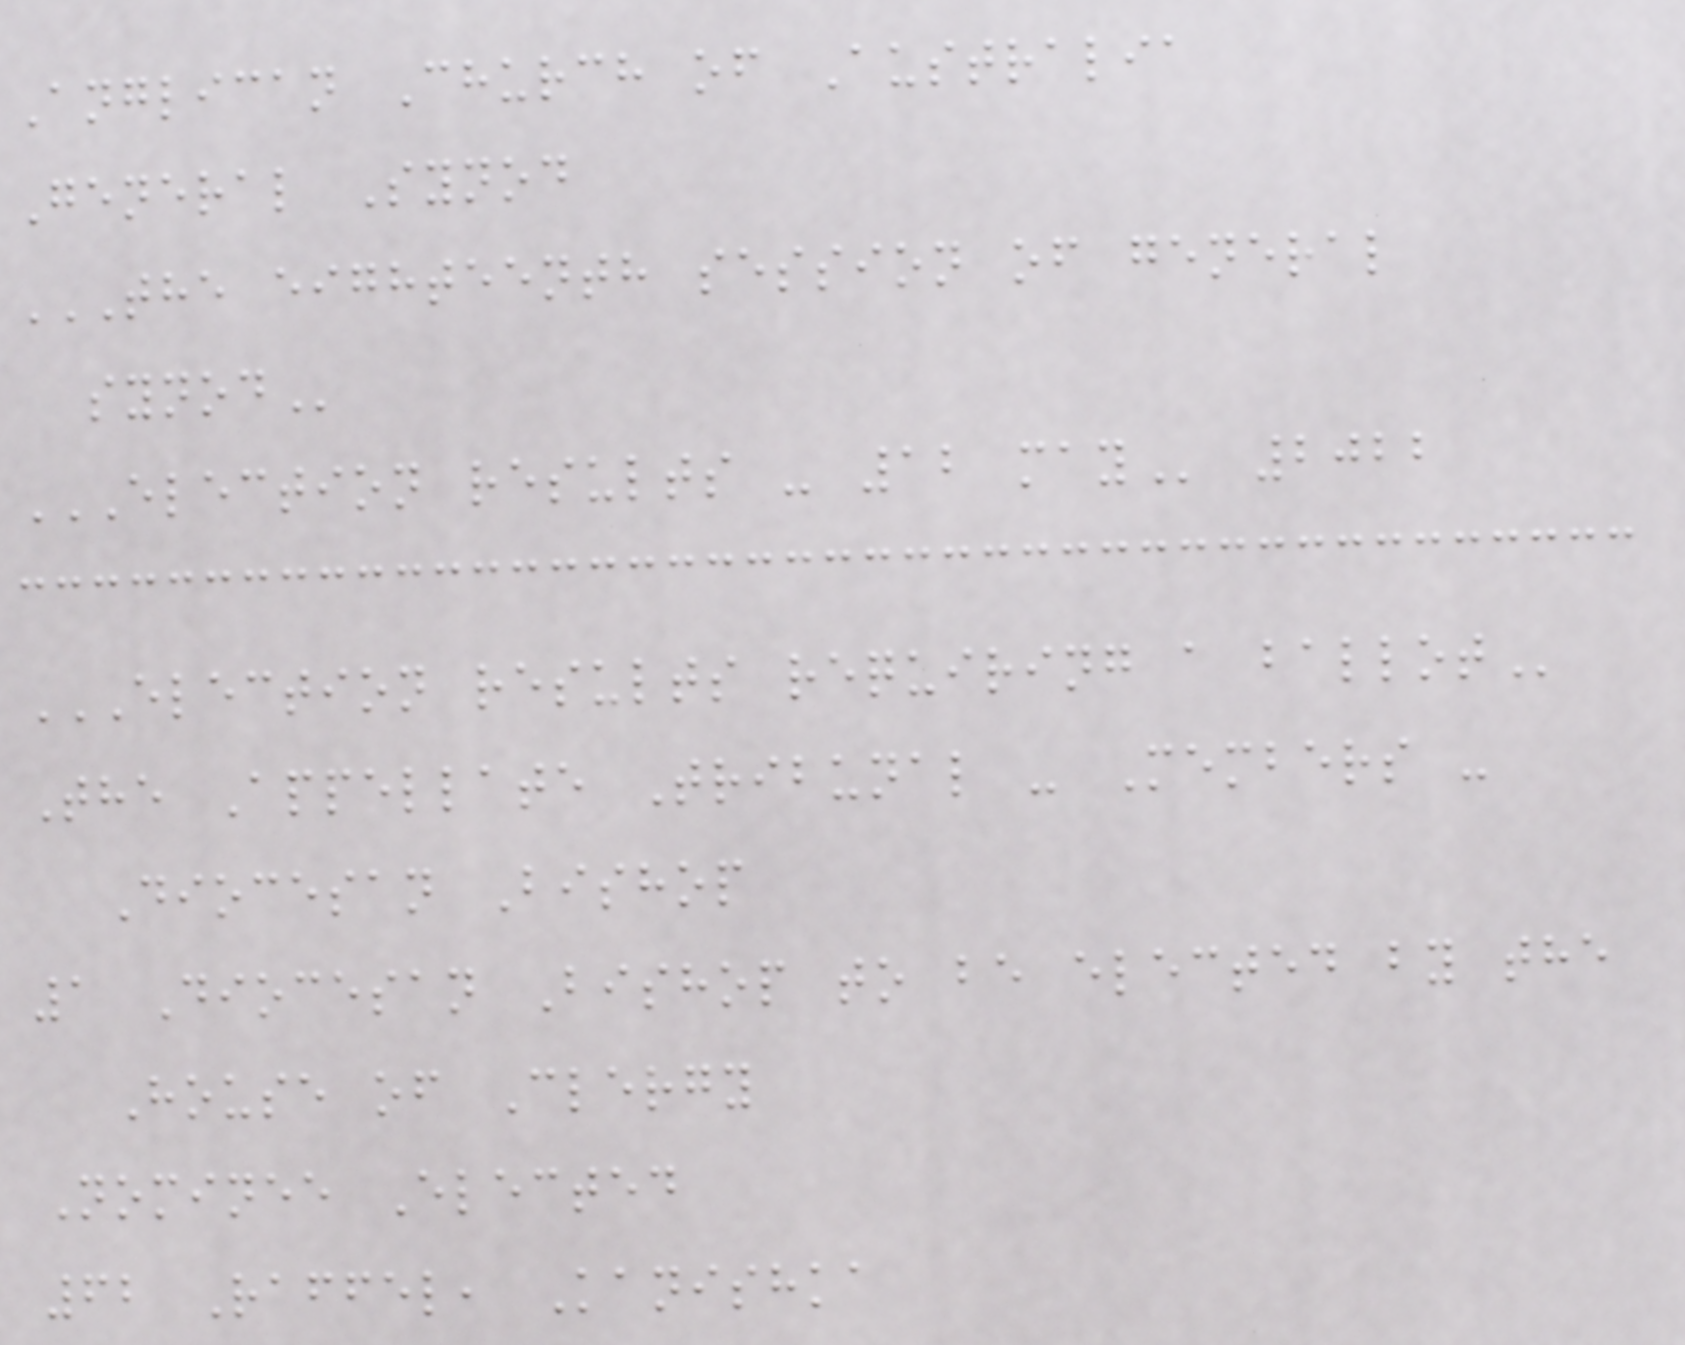Anglican Church of Australia
General Synod
THE EIGHTEENTH SESSION OF GENERAL
SYNOD
ELECTION RESULTS - 12 MAY 2022
ELECTION RESULTS REQUIRING A BALLOT
The Appellate Tribunal - Members -
Diocesan Bishop
1 Diocesan Bishop to be elected by the
House of Clergy
Nominee Elected
62 Raffel, Kanishka
